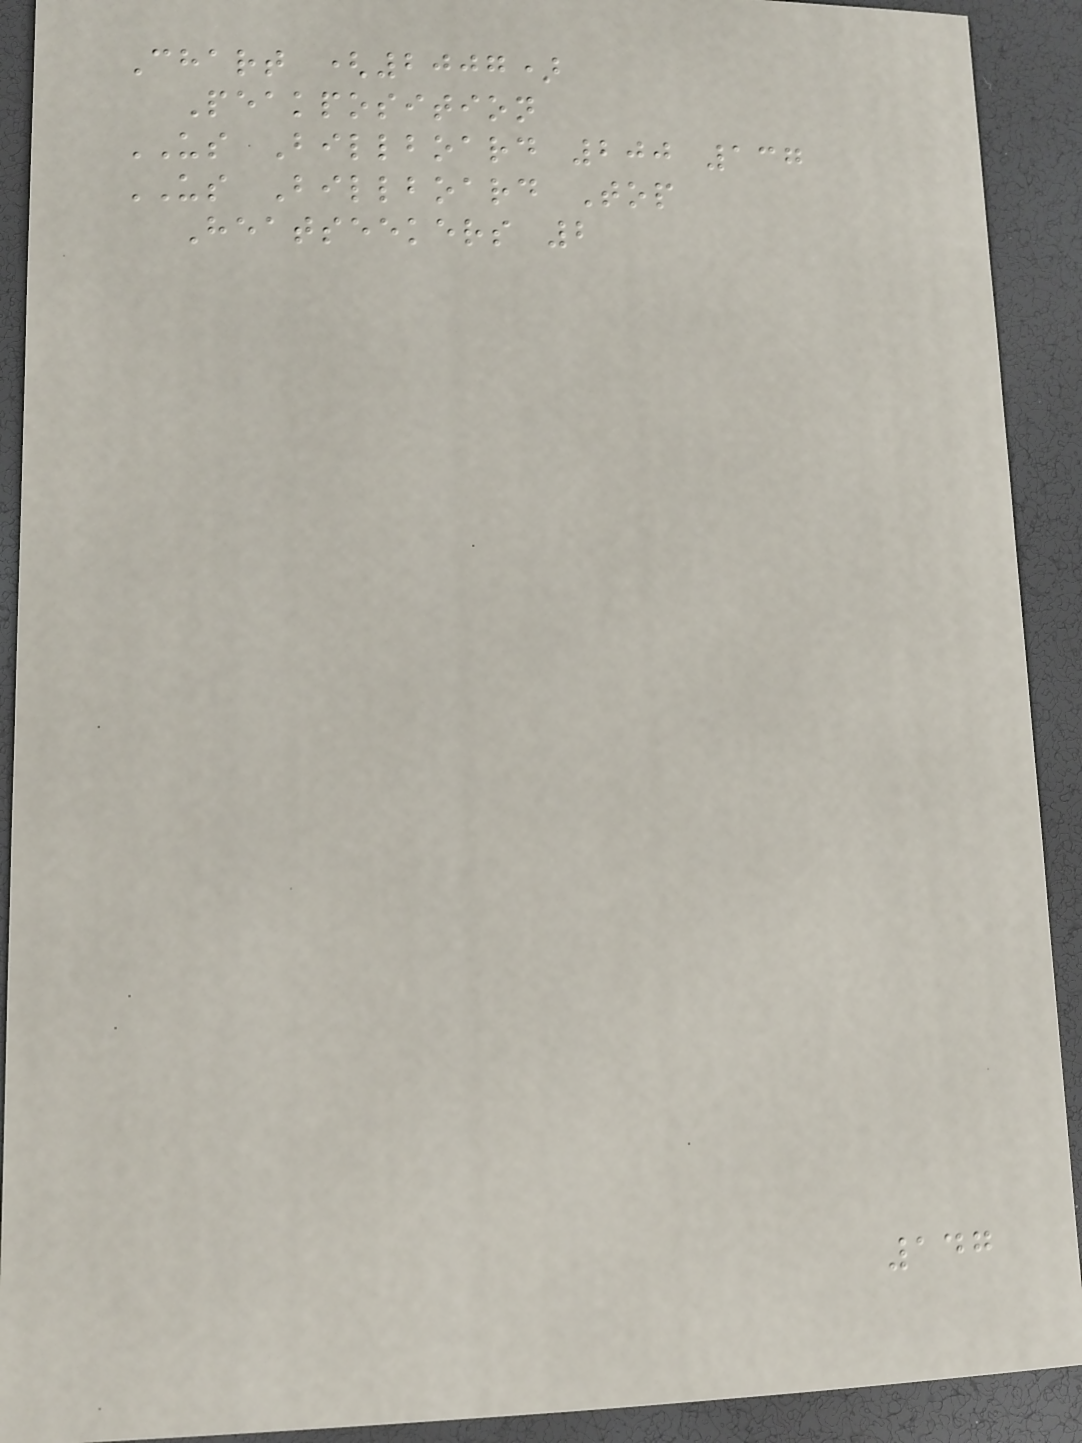Chart (2007)
Peakposition
US Billboard 200 137
US Billboard Top
Heatseekers 2
147
